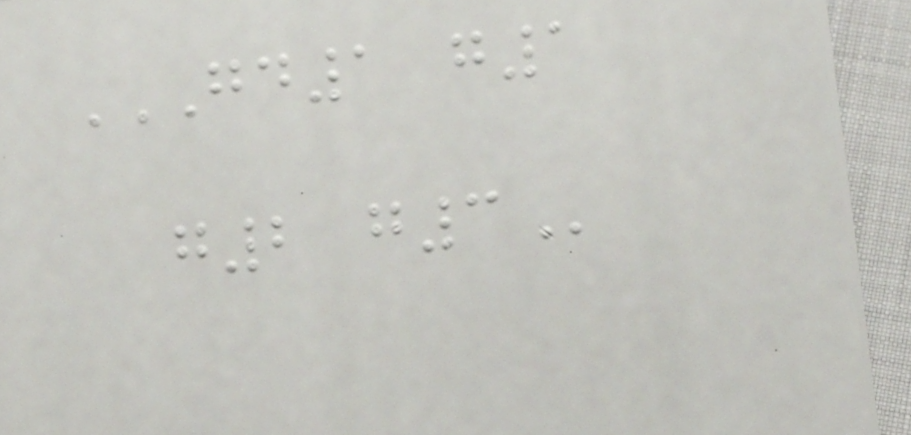GD1 G1
G2 G3
